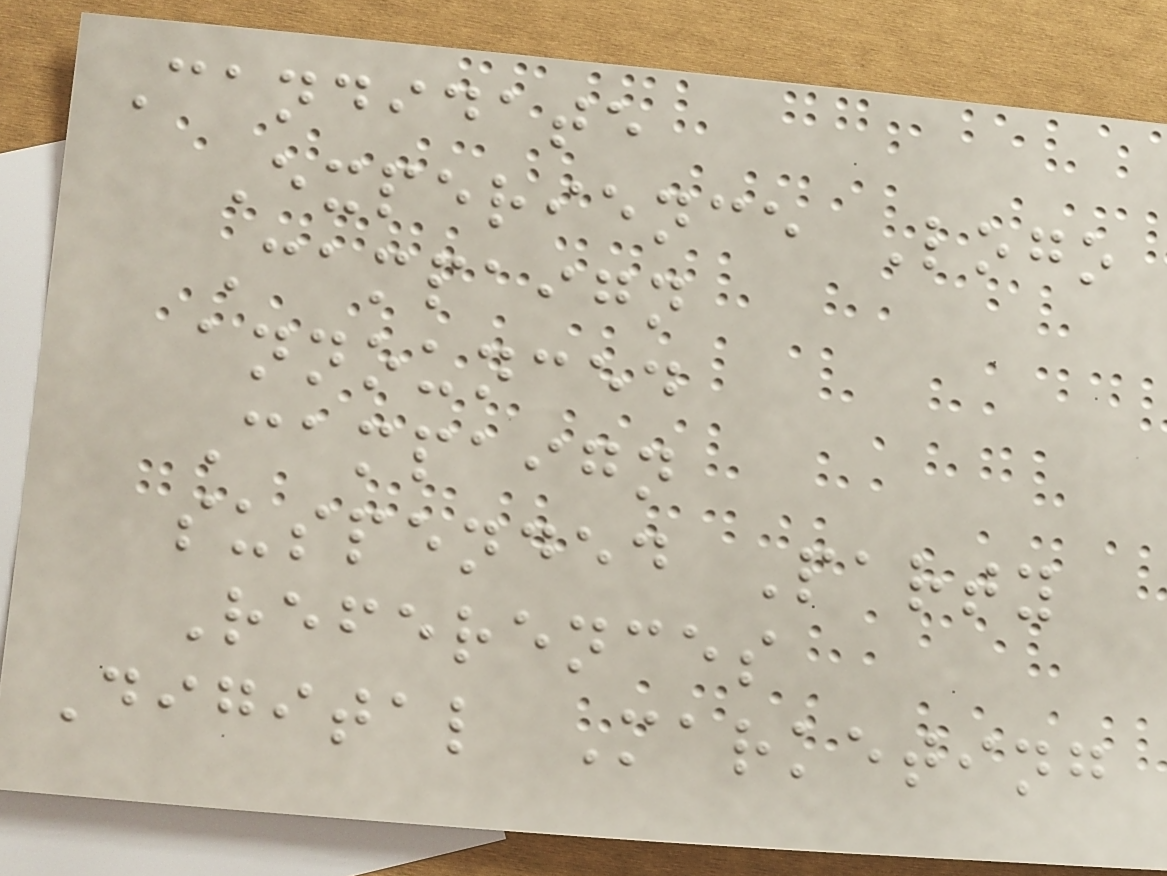Candidate
Experience Logo
Campaign
announced
Campaign
suspended Party
References
Digital Marketing
